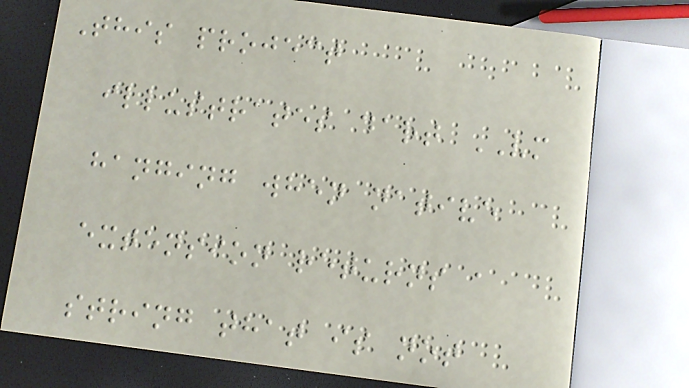This project
illustrates dart VM
hanging when native
extension returns a
string that is not
